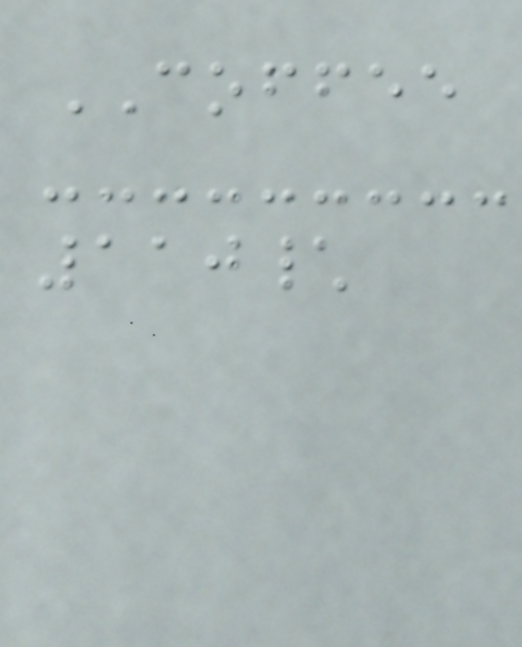COFFEE
110\
